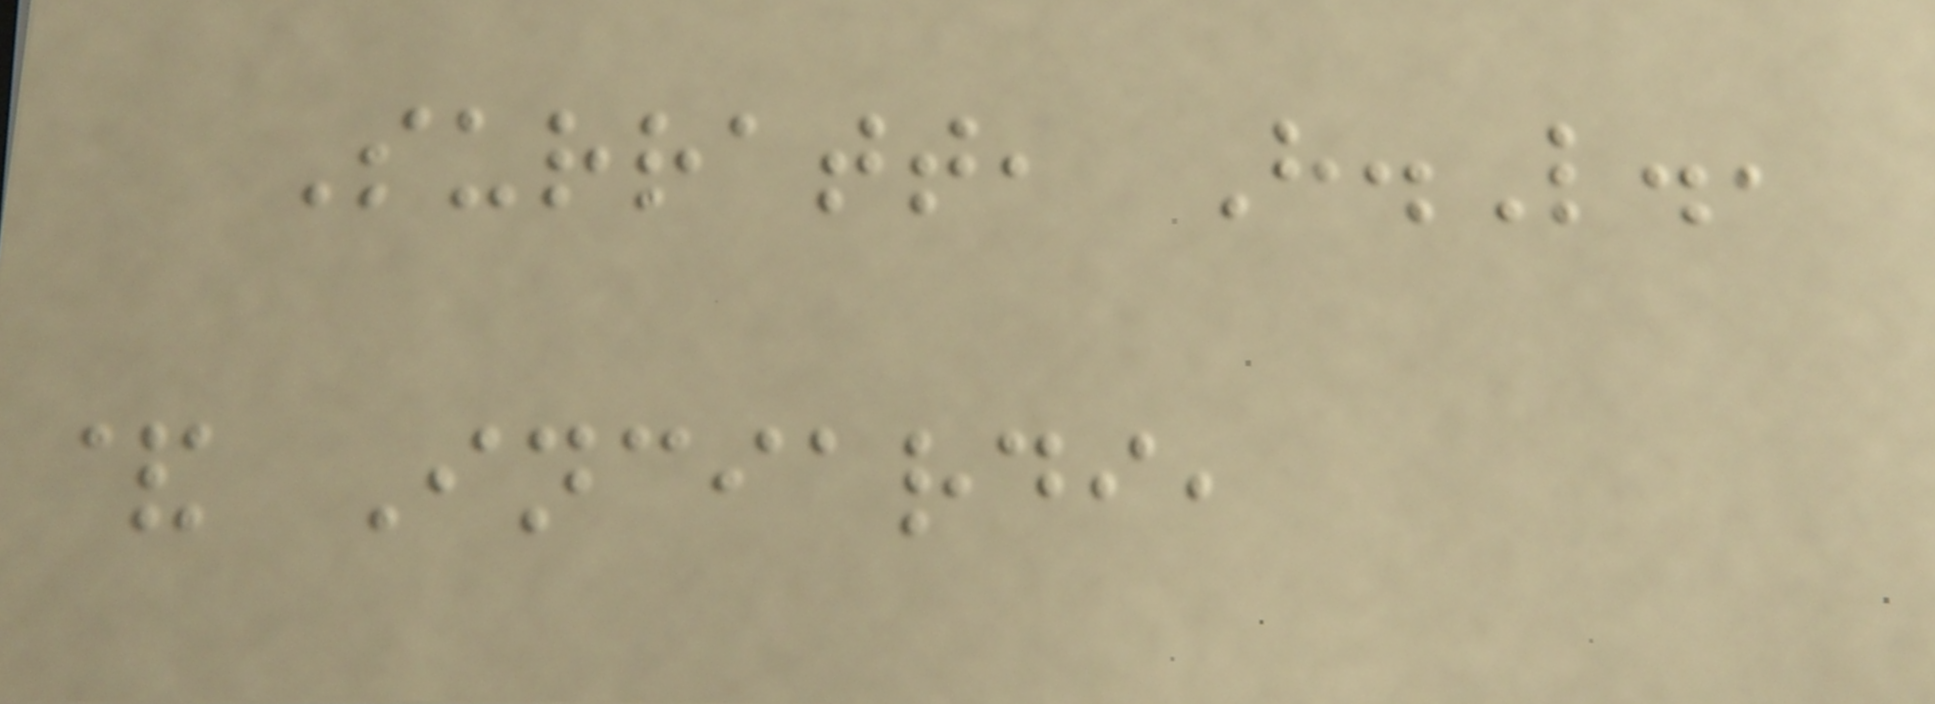Surratt, H.L.,
& Inciardi,
